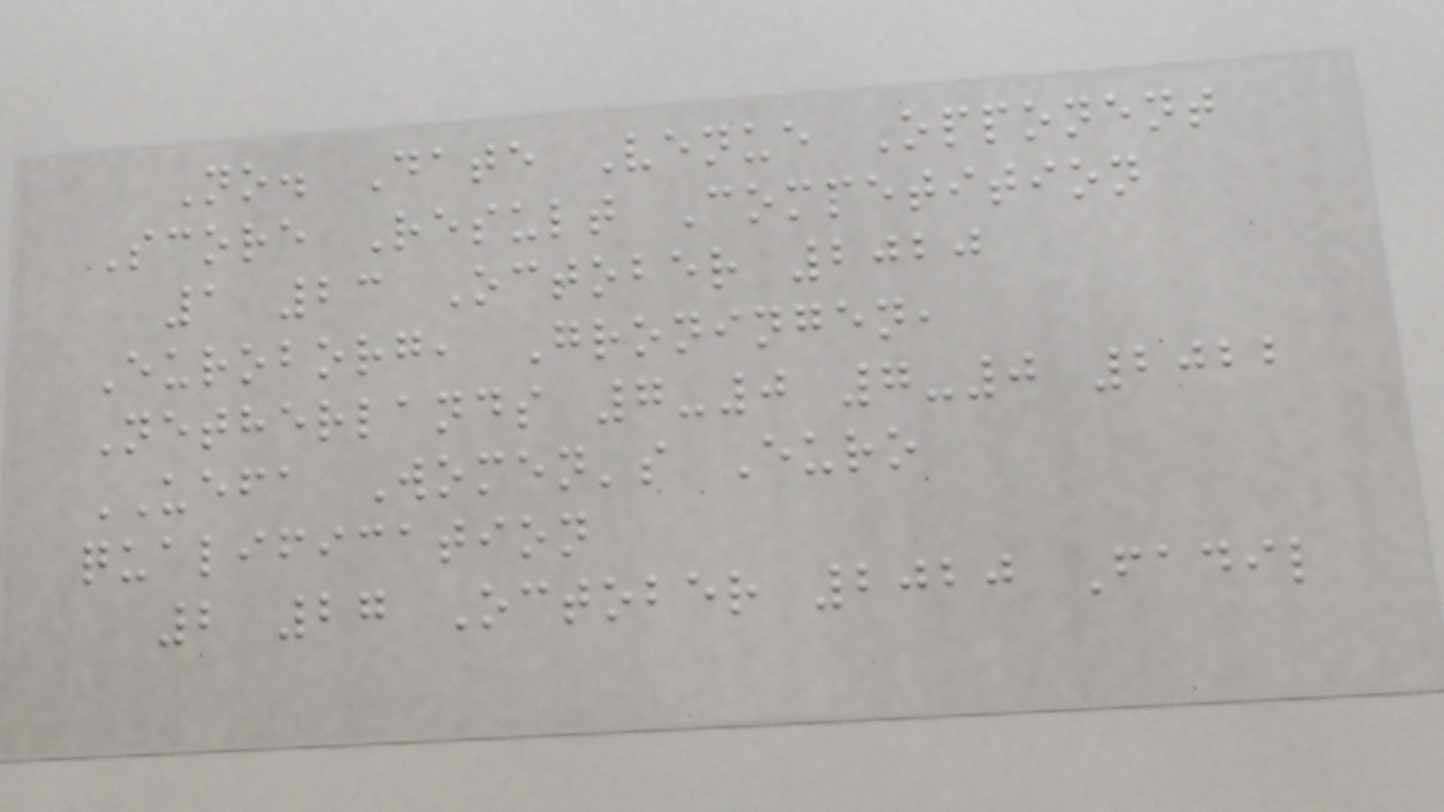No. Date Venue Opponent
Score Result Competition
1 23 October 2020
Euroborg, Groningen,
Netherlands 7-0 7-0 2022
UEFA Women's Euro
qualification
2 27 October 2020 Fadil
